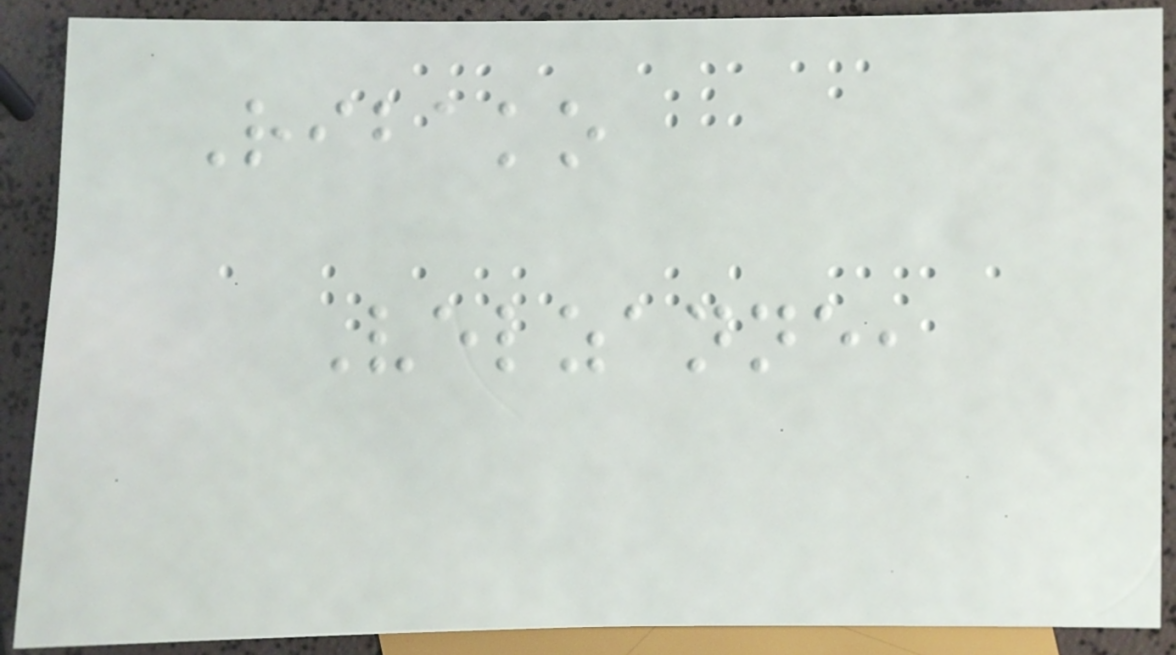Ribako
Velzanne,
